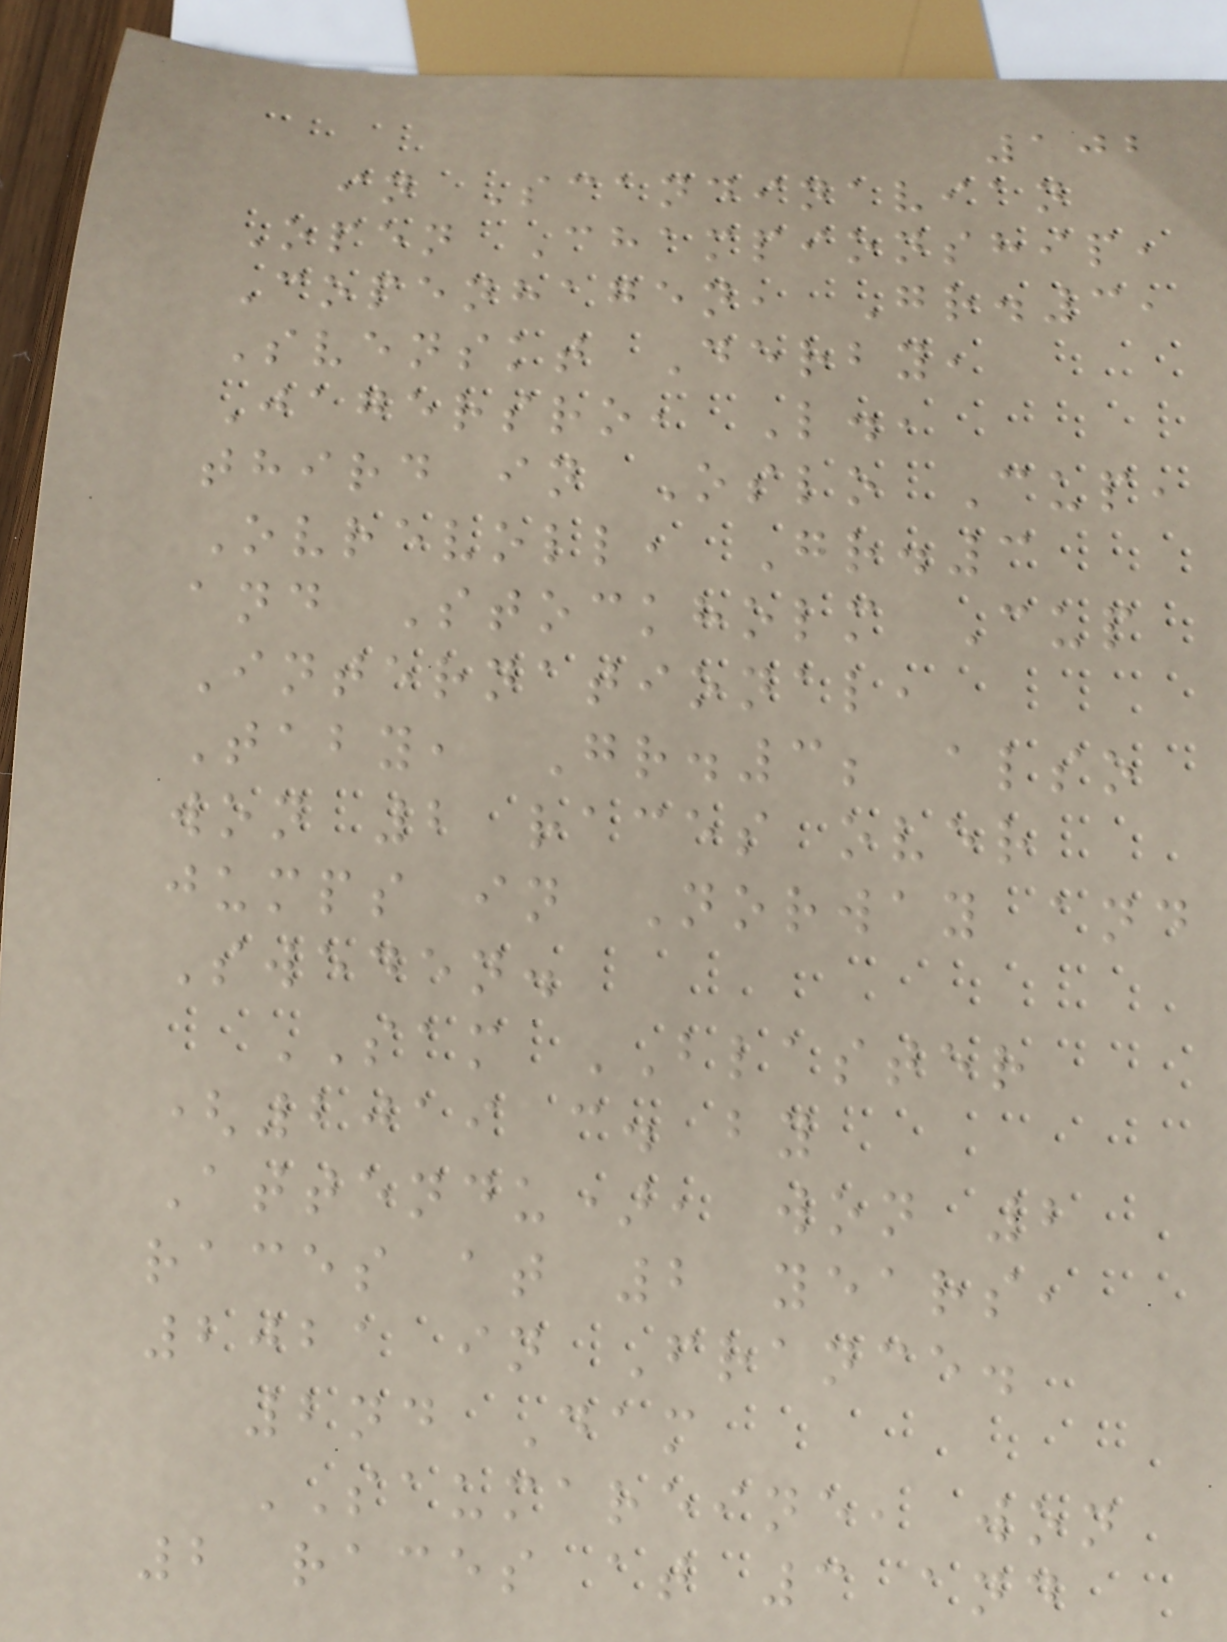102
in Scandinavian
Open Championship,
Copenhagen, Gr.3,
Svenskt Derby,
Jagersro, L.,
third in Oslo Cup,
Ovrevoll, Gr.3
and Stockholm Cup
International,
Taby, Gr.3; also
won 2 races over
jumps in Norway and
Sweden.
SAM BLASTER
(2019 c. by
Attendu), won 2
races at 2 years,
2021 in France.
2nd Dam
SAUMAREINE, won
2 races at 3 and
